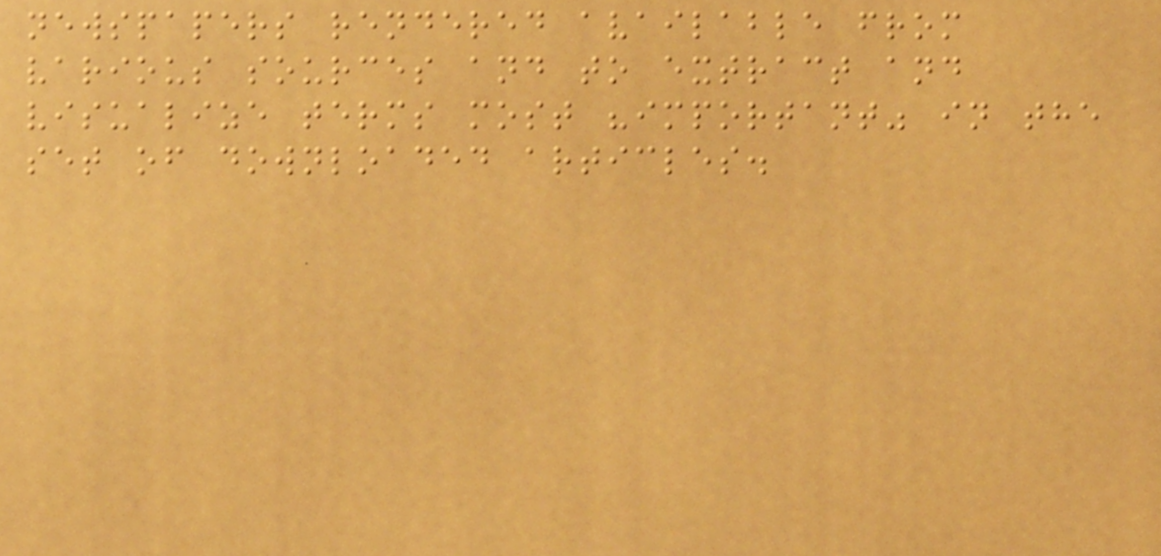newspapers rendered available from
various sources and to extract and
visualize terms most "important" in the
set of downloaded articles.
